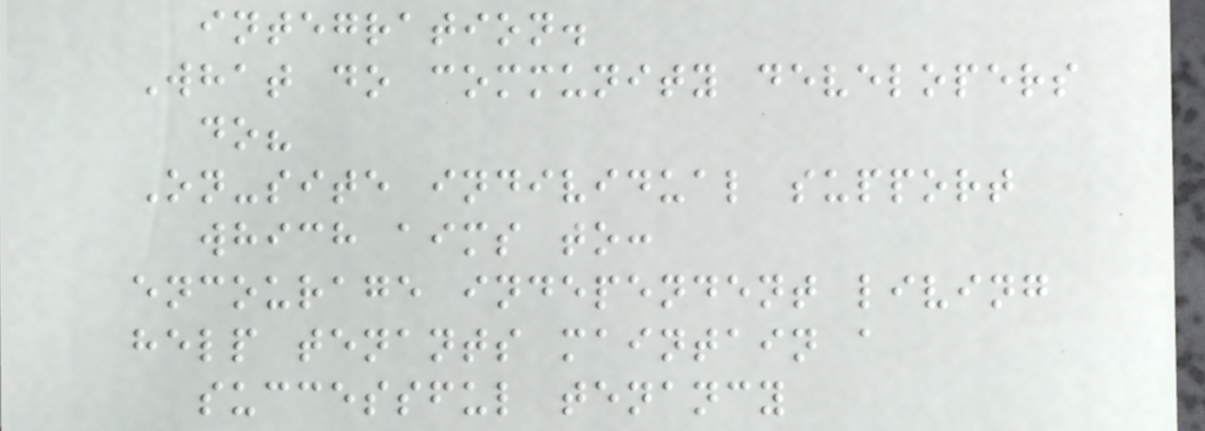integration.
What do community developers
do?
On-site individual support
which aims to:
encourage independent living
help tenants maintain a
successful tenancy
